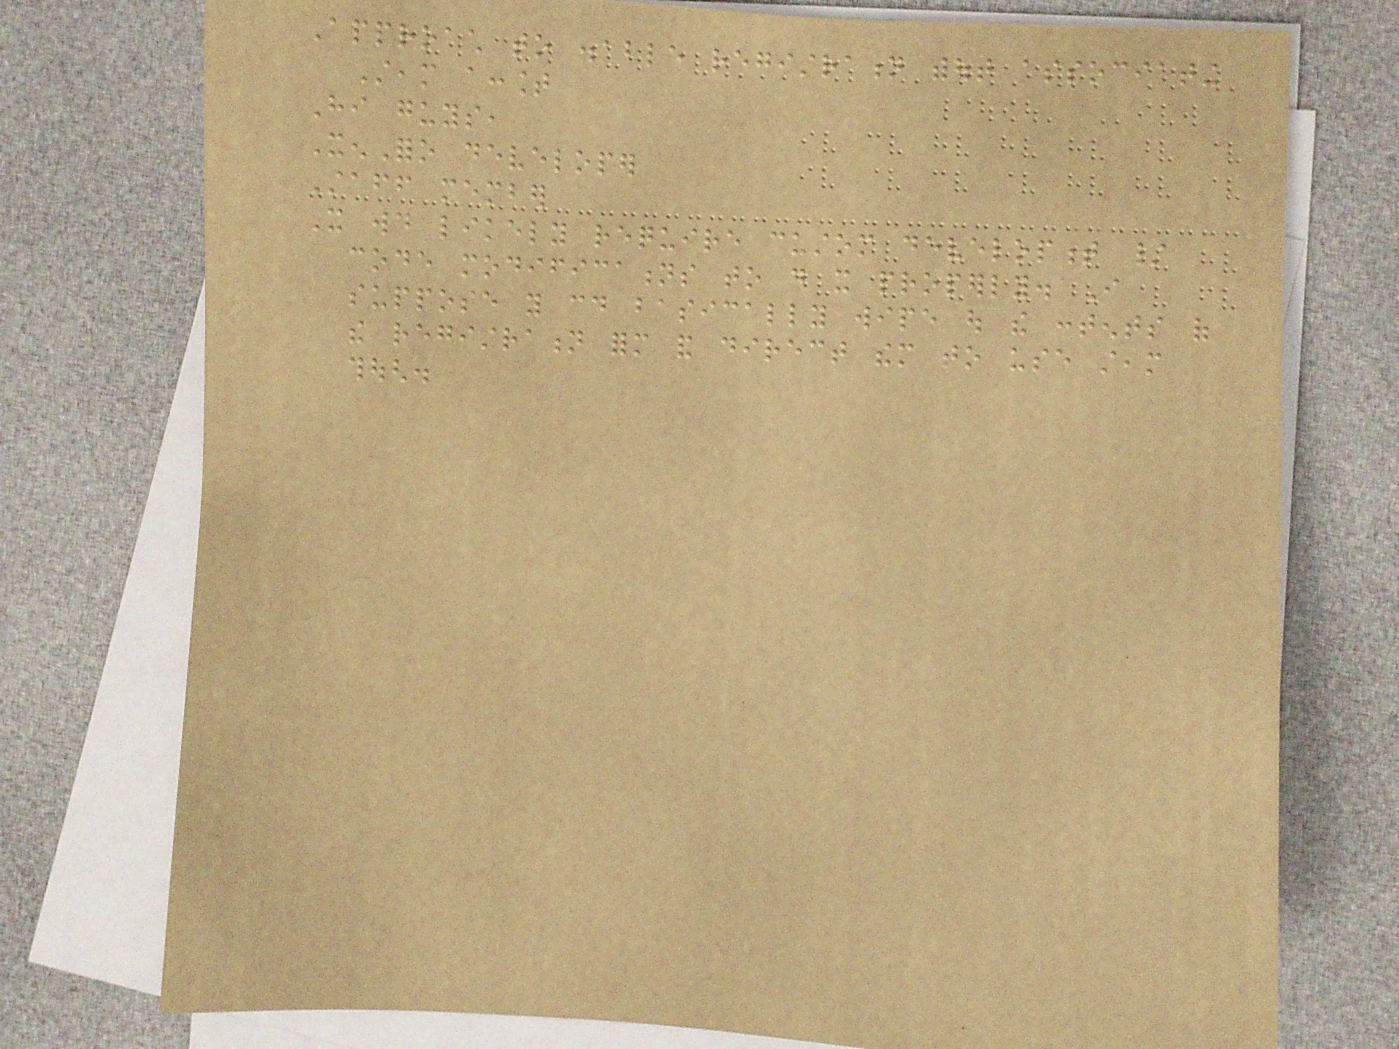Approach to disable registration without associating
Steam account
Hi guys,
XenForo developer
Staff member
It would likely require custom development /
code modifications to do it properly. I
suppose you could basically wipe out the contents of
the registration form and direct them to use steam
though.
